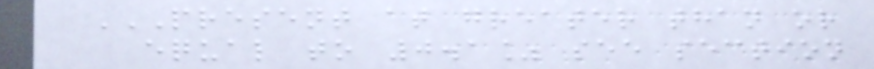PRESENT AT GREATER THAN OR
EQUAL TO 0.1% SEE SECTION
